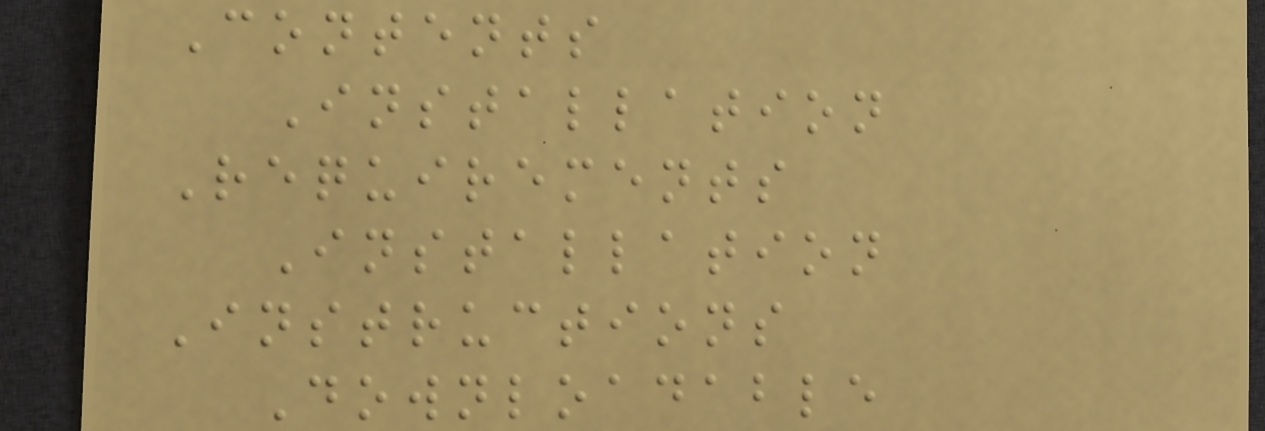Contents
Installation
Requirements
Installation
Instructions
Downloadable
